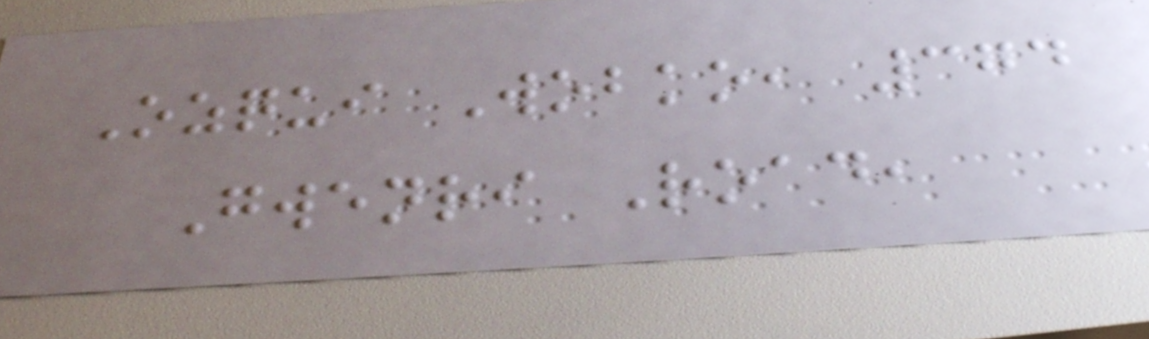Ozqui Wobko, 374
Gwenri Road,
